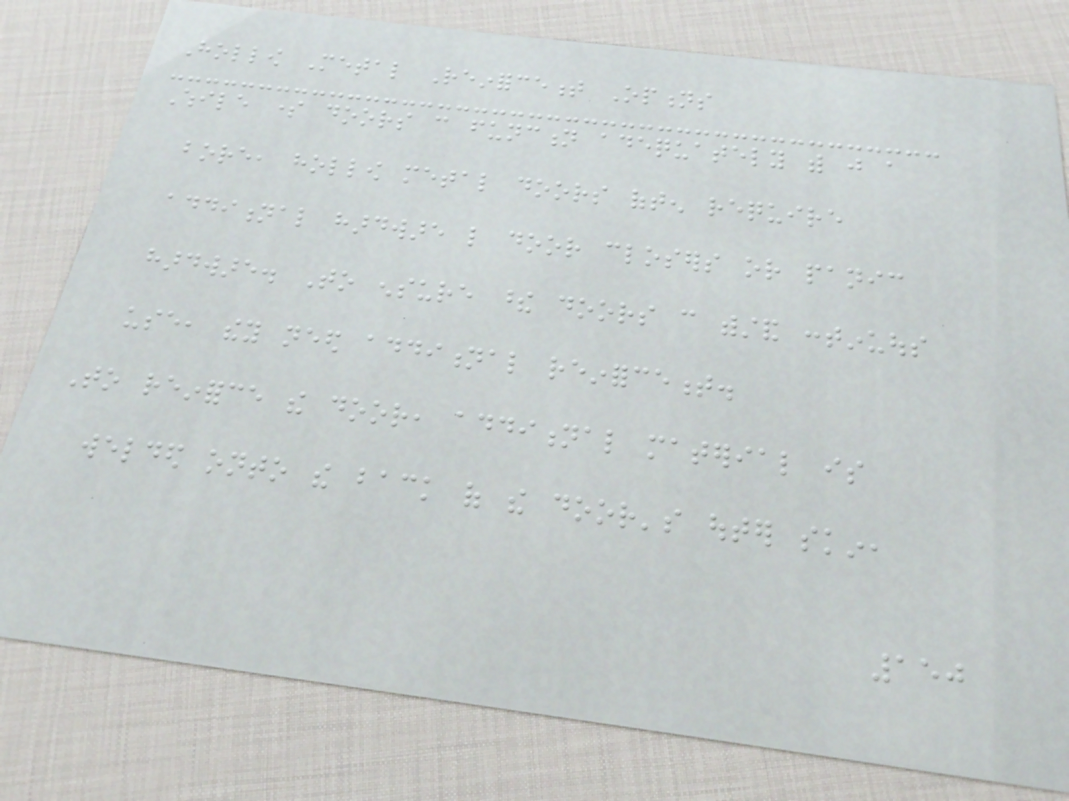Hollow Metal Reinforcement Options
While some doors can function adequately with just a
bore, hollow metal doors often require
additional hardware like door closers or panic
hardware. To ensure these doors can withstand continuous
use, they need additional reinforcement.
To reinforce the door, additional material is
welded onto the back of the door's outer skin,
150
